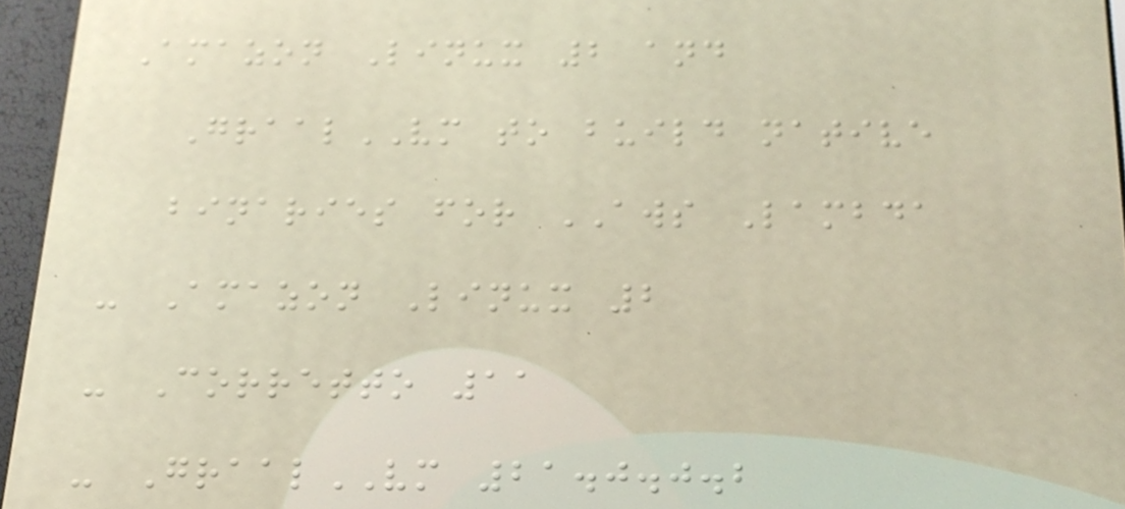Amazon Linux 2 and
GraalVM to build native
binaries for AWS Lambda
- Amazon Linux 2
- Corretto 11
- GraalVM 21.0.0.2
